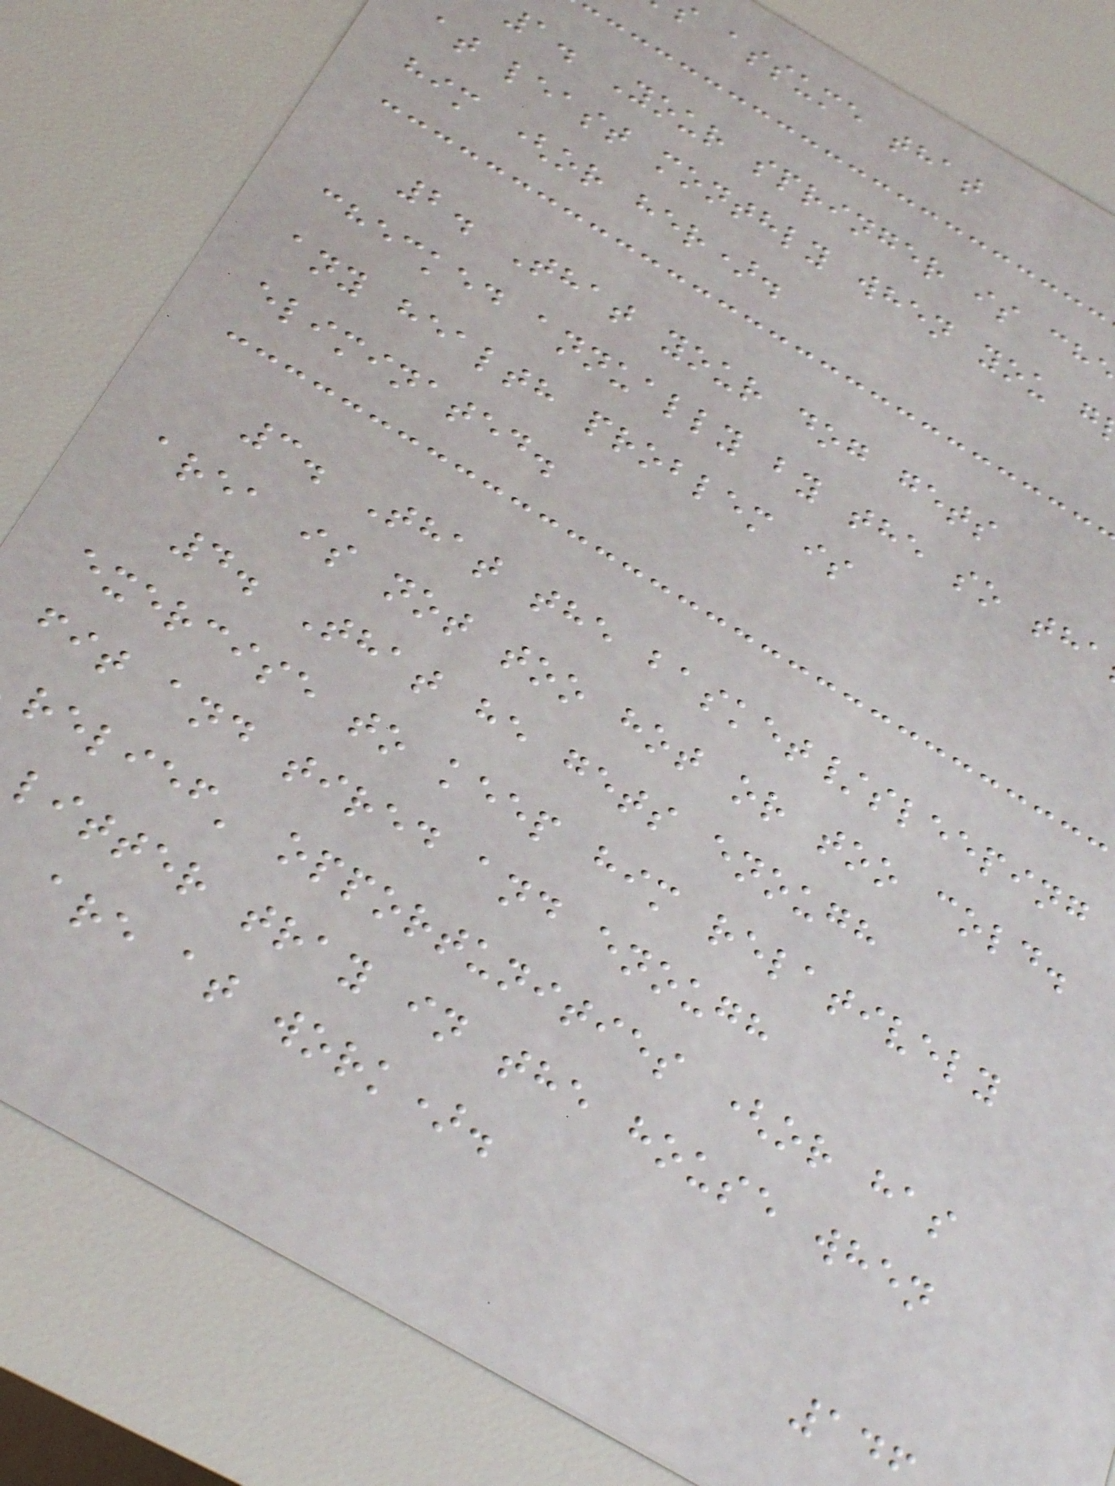s assume that
1. Your springer is ch
at least monthly when you g
him (or her).
2. That your dog gets
checked annually by the so tha
any health problem is
eliminated.
3. That the basket/sleeping
area is not too hot or too cold.
4. That he gets enough
exercise to keep him relatively
fit and tired and enough
relief' opportunities (or has
litter tray in the house when
are at work).
